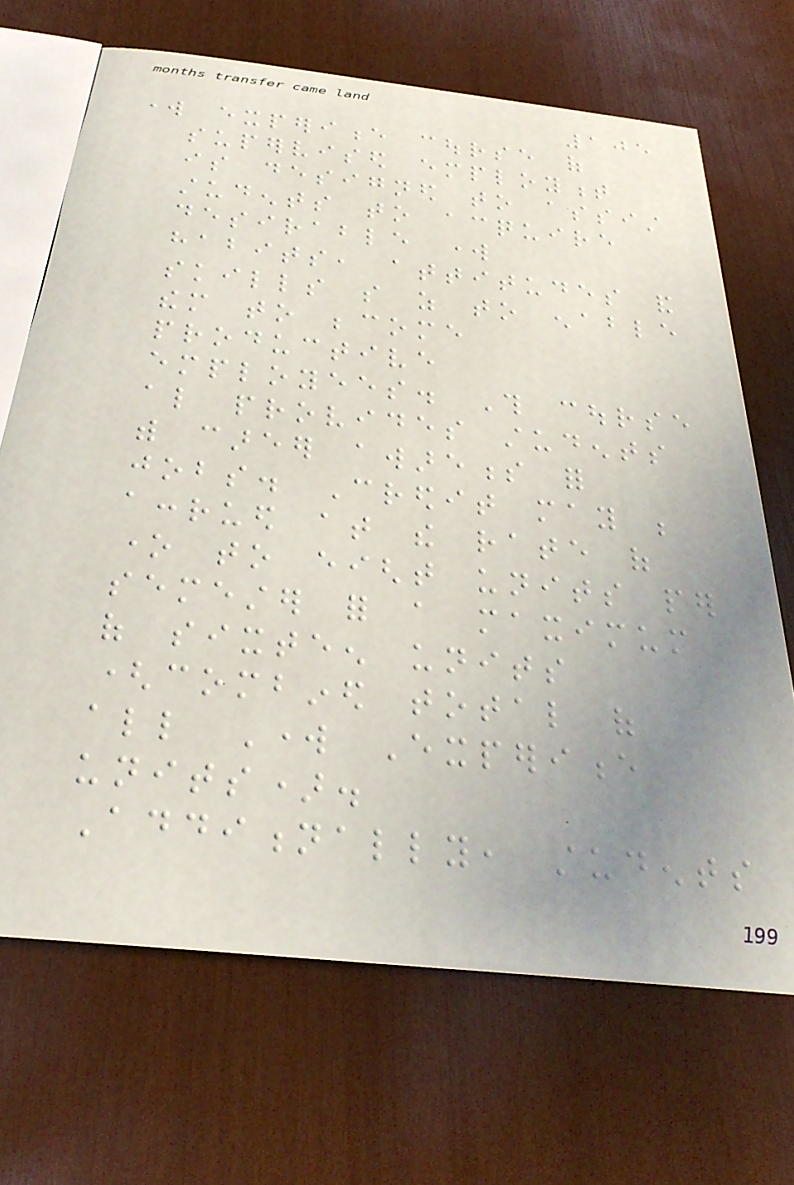105
work experience course of
supervised employment
is designed to assist
students to acquire
desirable work
habits, attitudes and
skills so as to enable
them to become
productive
employees. This course
also provides students
with career awareness for
jobs. Credit may be
accrued at the rate of
one to eight units per
semester for a maximum
of sixteen units
(combined total of
all Work Experience
units).
Additionally, students
